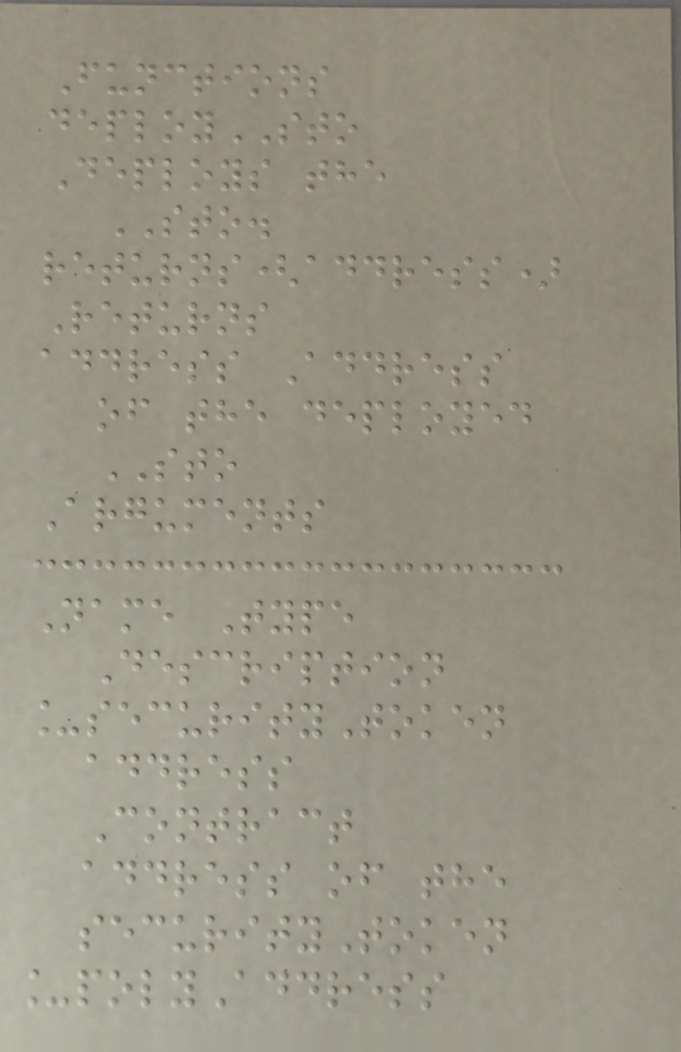Functions
deploySTO
Deploys the
STO.
returns(address)
Returns
address Address
of the deployed
STO
Arguments
Name Type
Description
_securityToken
address
Contract
address of the
securityToken
_polyAddress
